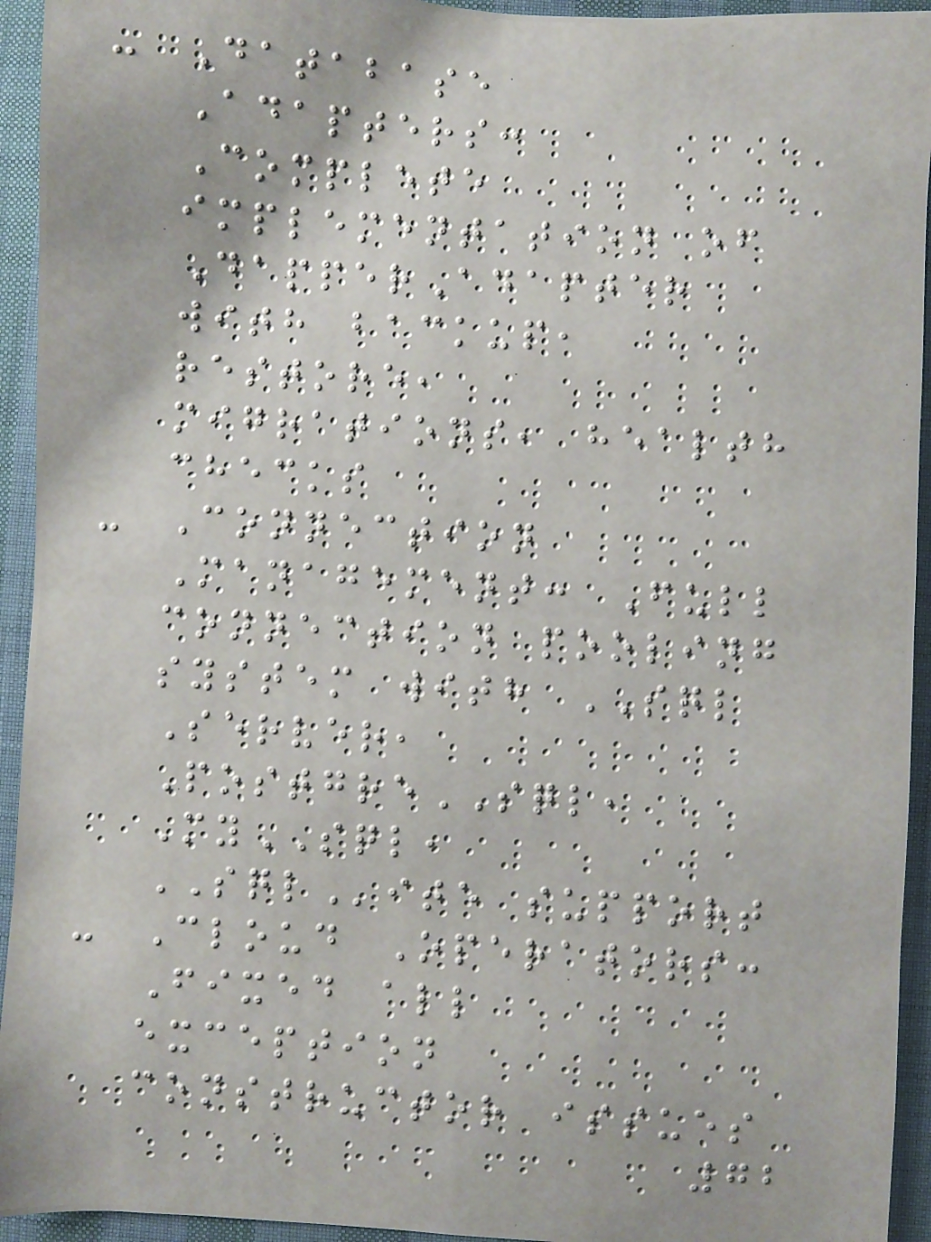- Database
Adapters:
Complete
implementation of
DapperAdapter
with backup,
restore,
migrations, health
checks
- Connection
Management: Full
connection pooling
system with SQL
Server,
PostgreSQL,
MySQL,
SQLite support
- Cloud Operators:
Fixed all
exception
constructor issues
72
